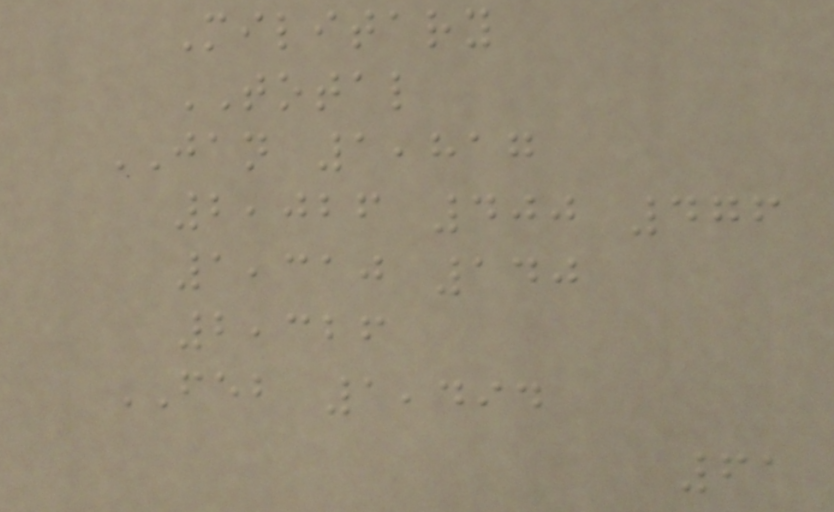Military
TOTAL
JAN 1,817
2,026 400 476
1,310 140
2,326
FEB 1,494
61
